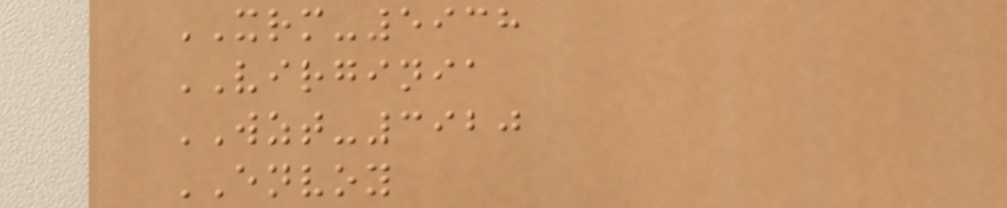XRM-5938
VIRGINIA
WZT-3920
ENVOY
